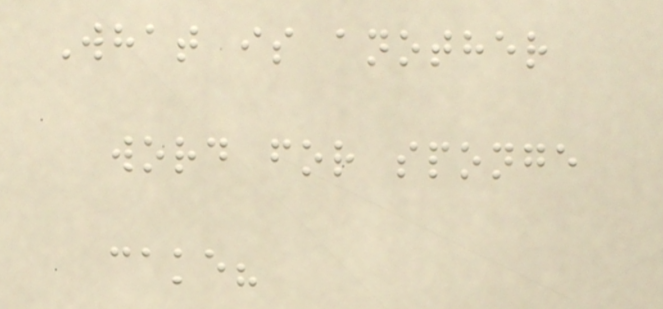What is another
word for sponge
cake?
